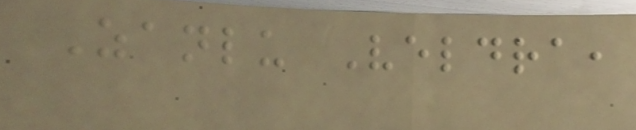Zanlu Veldra,
